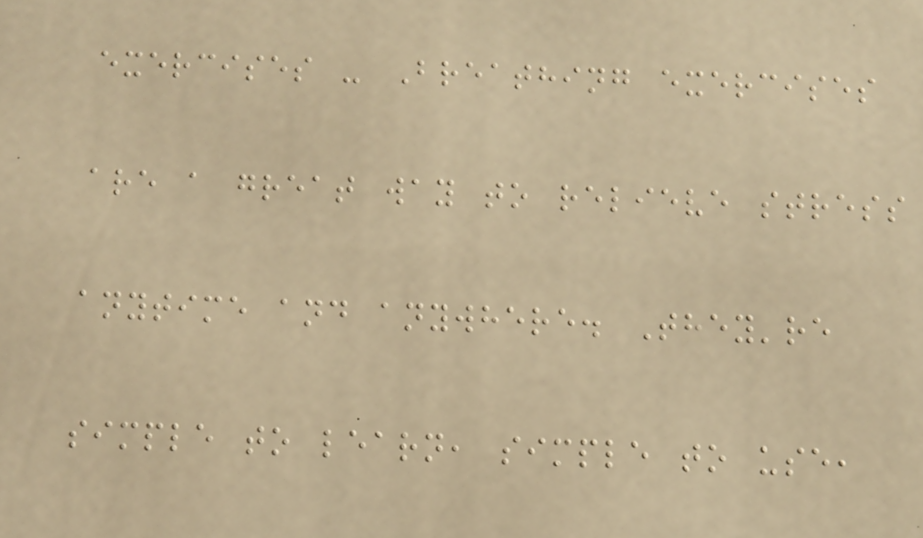exercises - Breathing exercises
are a great way to relieve stress
anytime and anywhere. They're
simple to learn, simple to use,
